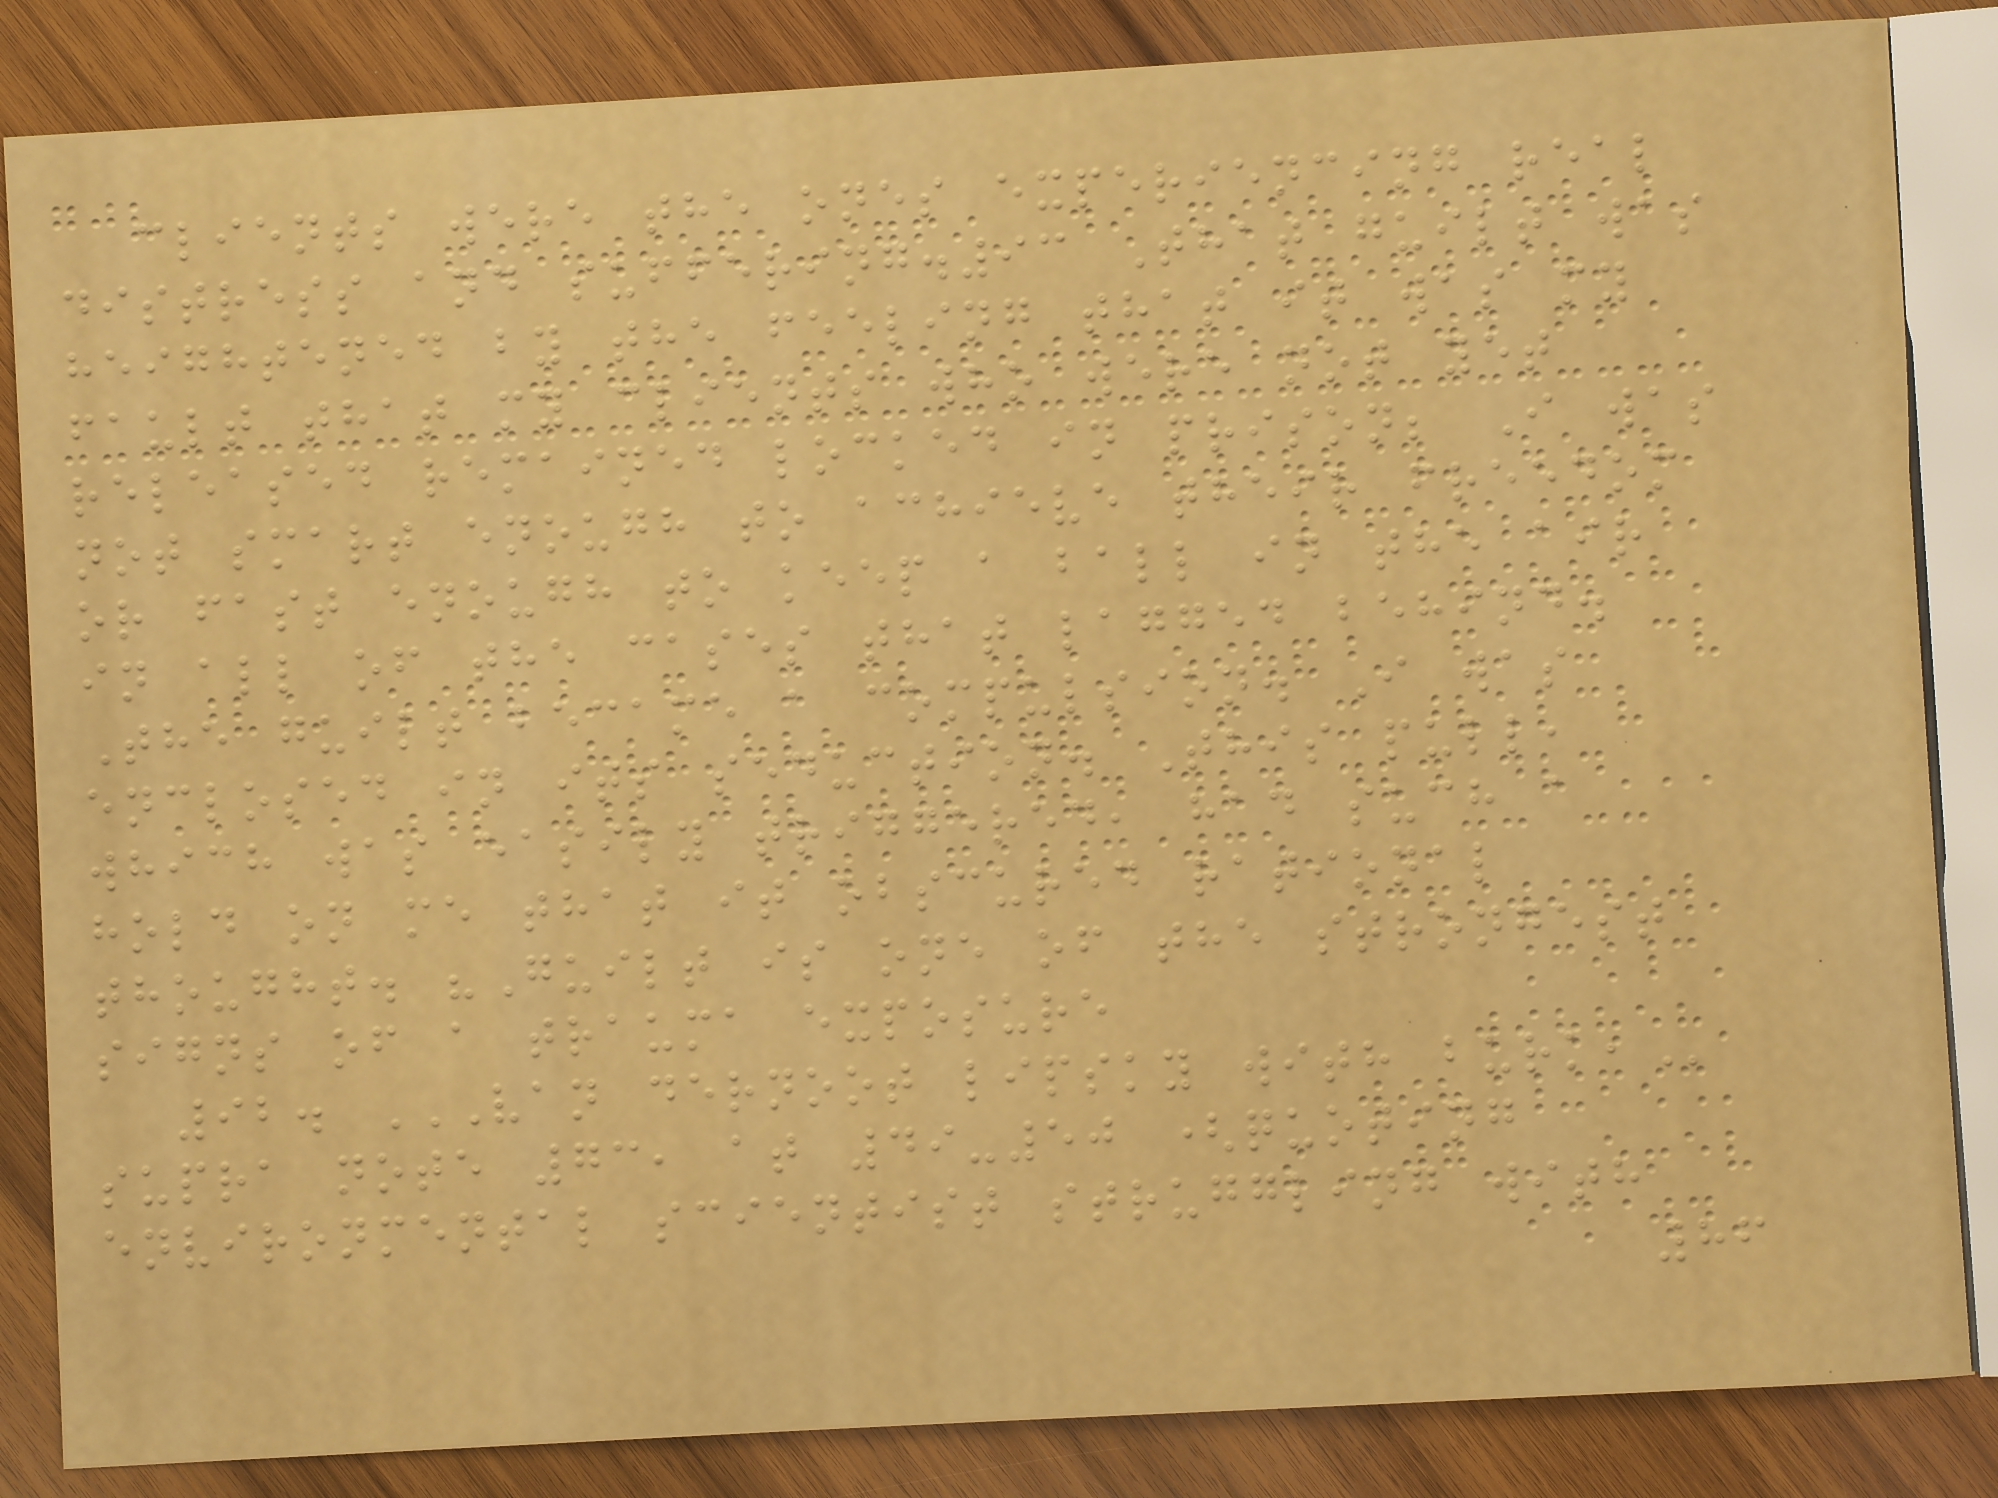clients were the ones experiencing real
distress and suffering.93 That guilt was
heightened by the feeling that it was my
fault that my clients who were not yet
released remained locked in prison; I was
not smart enough to achieve their freedom
or fast enough to keep a ball in the air
in all of the cases that lagged behind.
The guilt became a compulsion. I was
enclosed in its seduction. This pull,
which was easily triggered, had such a
hold on me that it obscured rational
thought. "Guilt is one of the strongest
signs of a trauma exposure
92. VAN DERNOOT LIPSKY WITH BURK,
supra note 73, at 49-50 (quoting
environmental scientist struggling with
86
